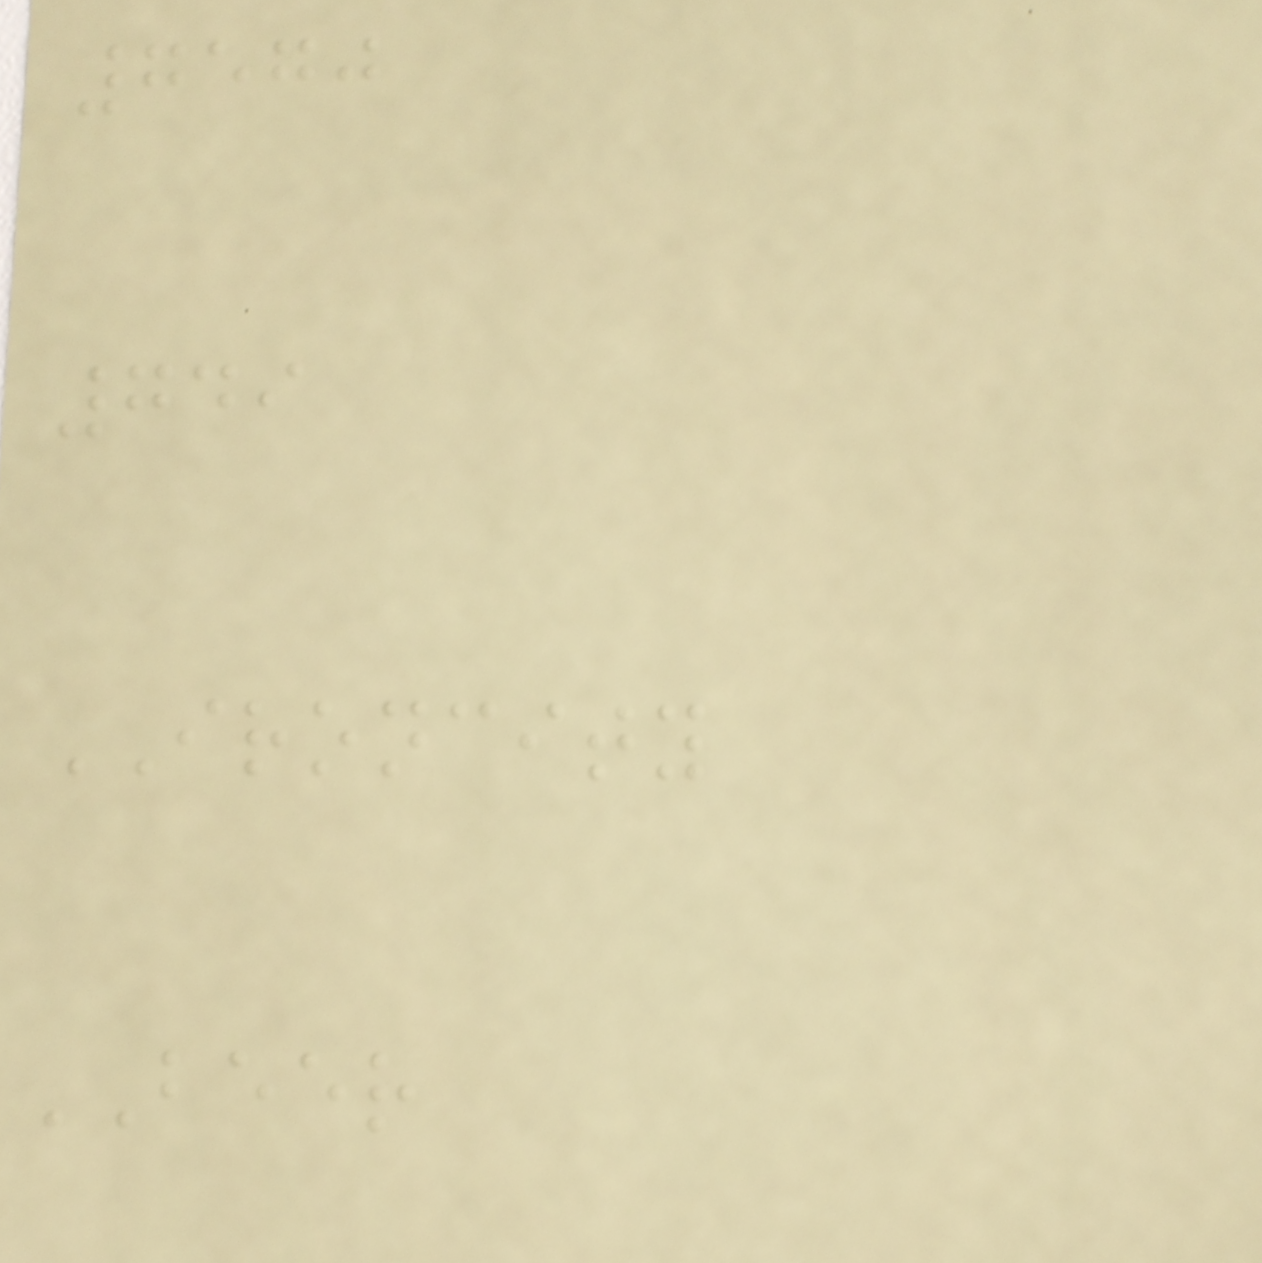7570
749
IRONCITY
BEER
